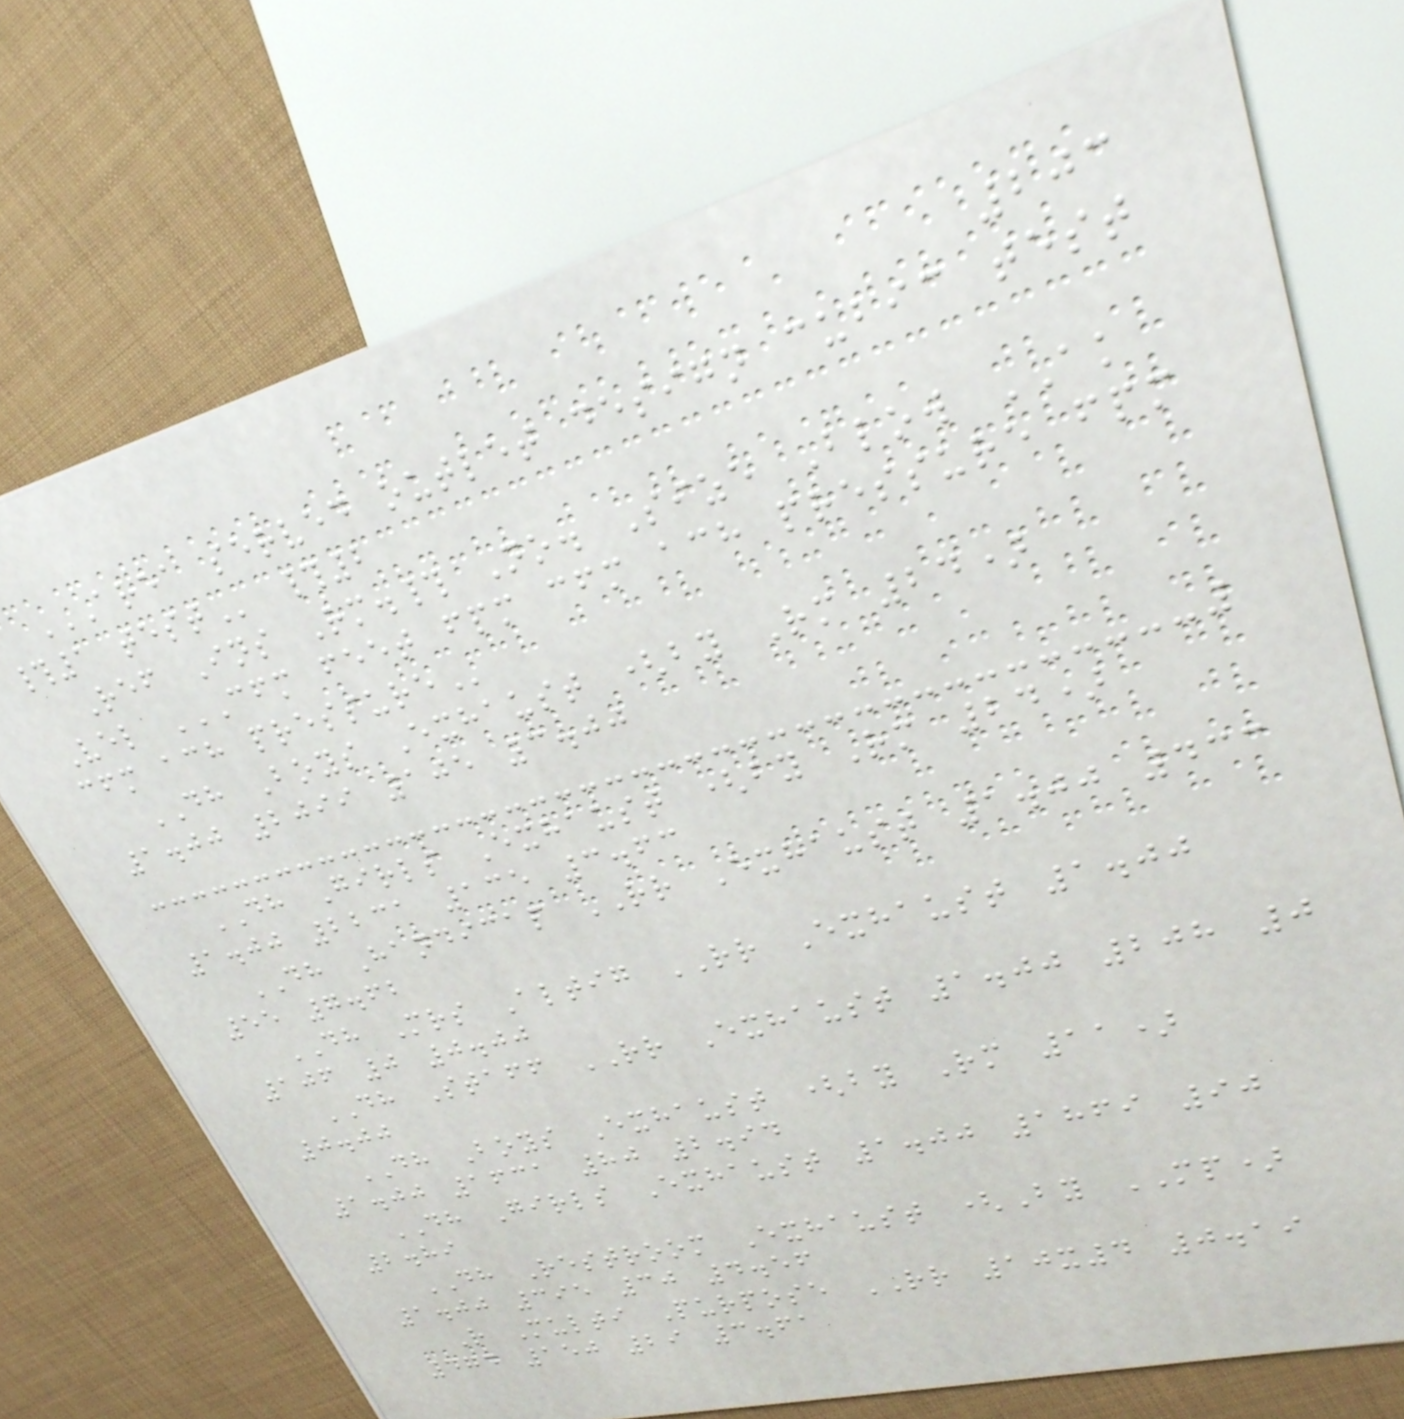203
AREA SERVED OUTLET DESIGN CUBIC TEST
#1 TEST #2
Ref Ins Rm.# No. Size Blow AK
Vel CFM FEET FPM CFM ACH PRESSURE FPM
CFM ACH PRESSURE
DH Boys Exhaust (by Rm 24)
1.00 2099 105 3.00
DH Girls Exhaust (by Rm 24)
1.00 2231 135 3.63
DH Handicap RR Exhaust 1.00 433
55 7.62
DH Mrs Altig RR Exhaust 1.00
106 0 0.00
DH Staff RR Exhaust 1.00 208 0
0.00
DH Boys Exhaust (by Rm 11)
1.00 1631 80 2.94
DH Girls Exhaust 1.00 1869 90
2.89
DH Restroom Exhaust (By MP)
1.00 395 30 4.56
R Multi Purpose RR 10x4 0.19
474 150 29 3.61
